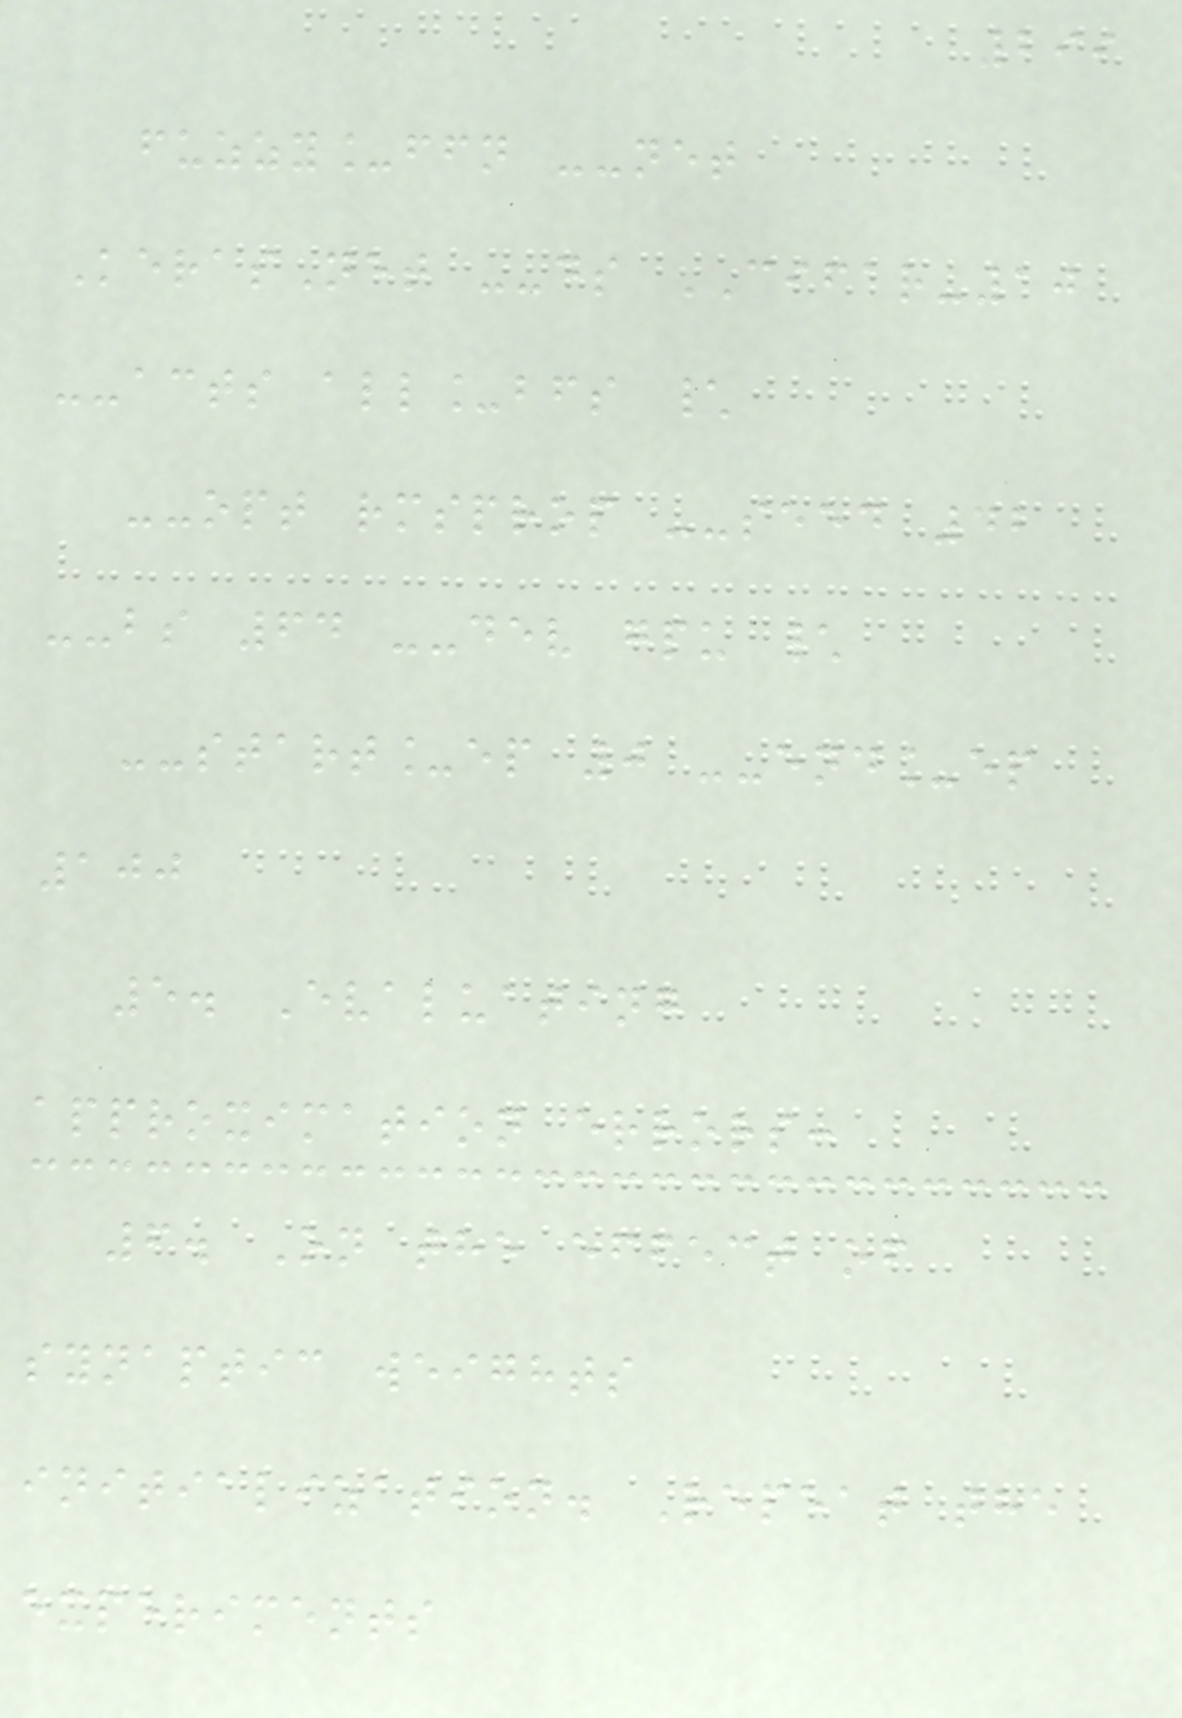299
fuzzy_ffn --net
KerasNet --ds CIFAR-10
--acts all_bfs \
--opt rmsprop --seed 42
--bs 64 --dev gpu \
--start_ep 0 --end_ep
100
5. Evaluating
approximation errors:
6. On the effect of
synaptic weights
initialization. Repeat the
experiments
